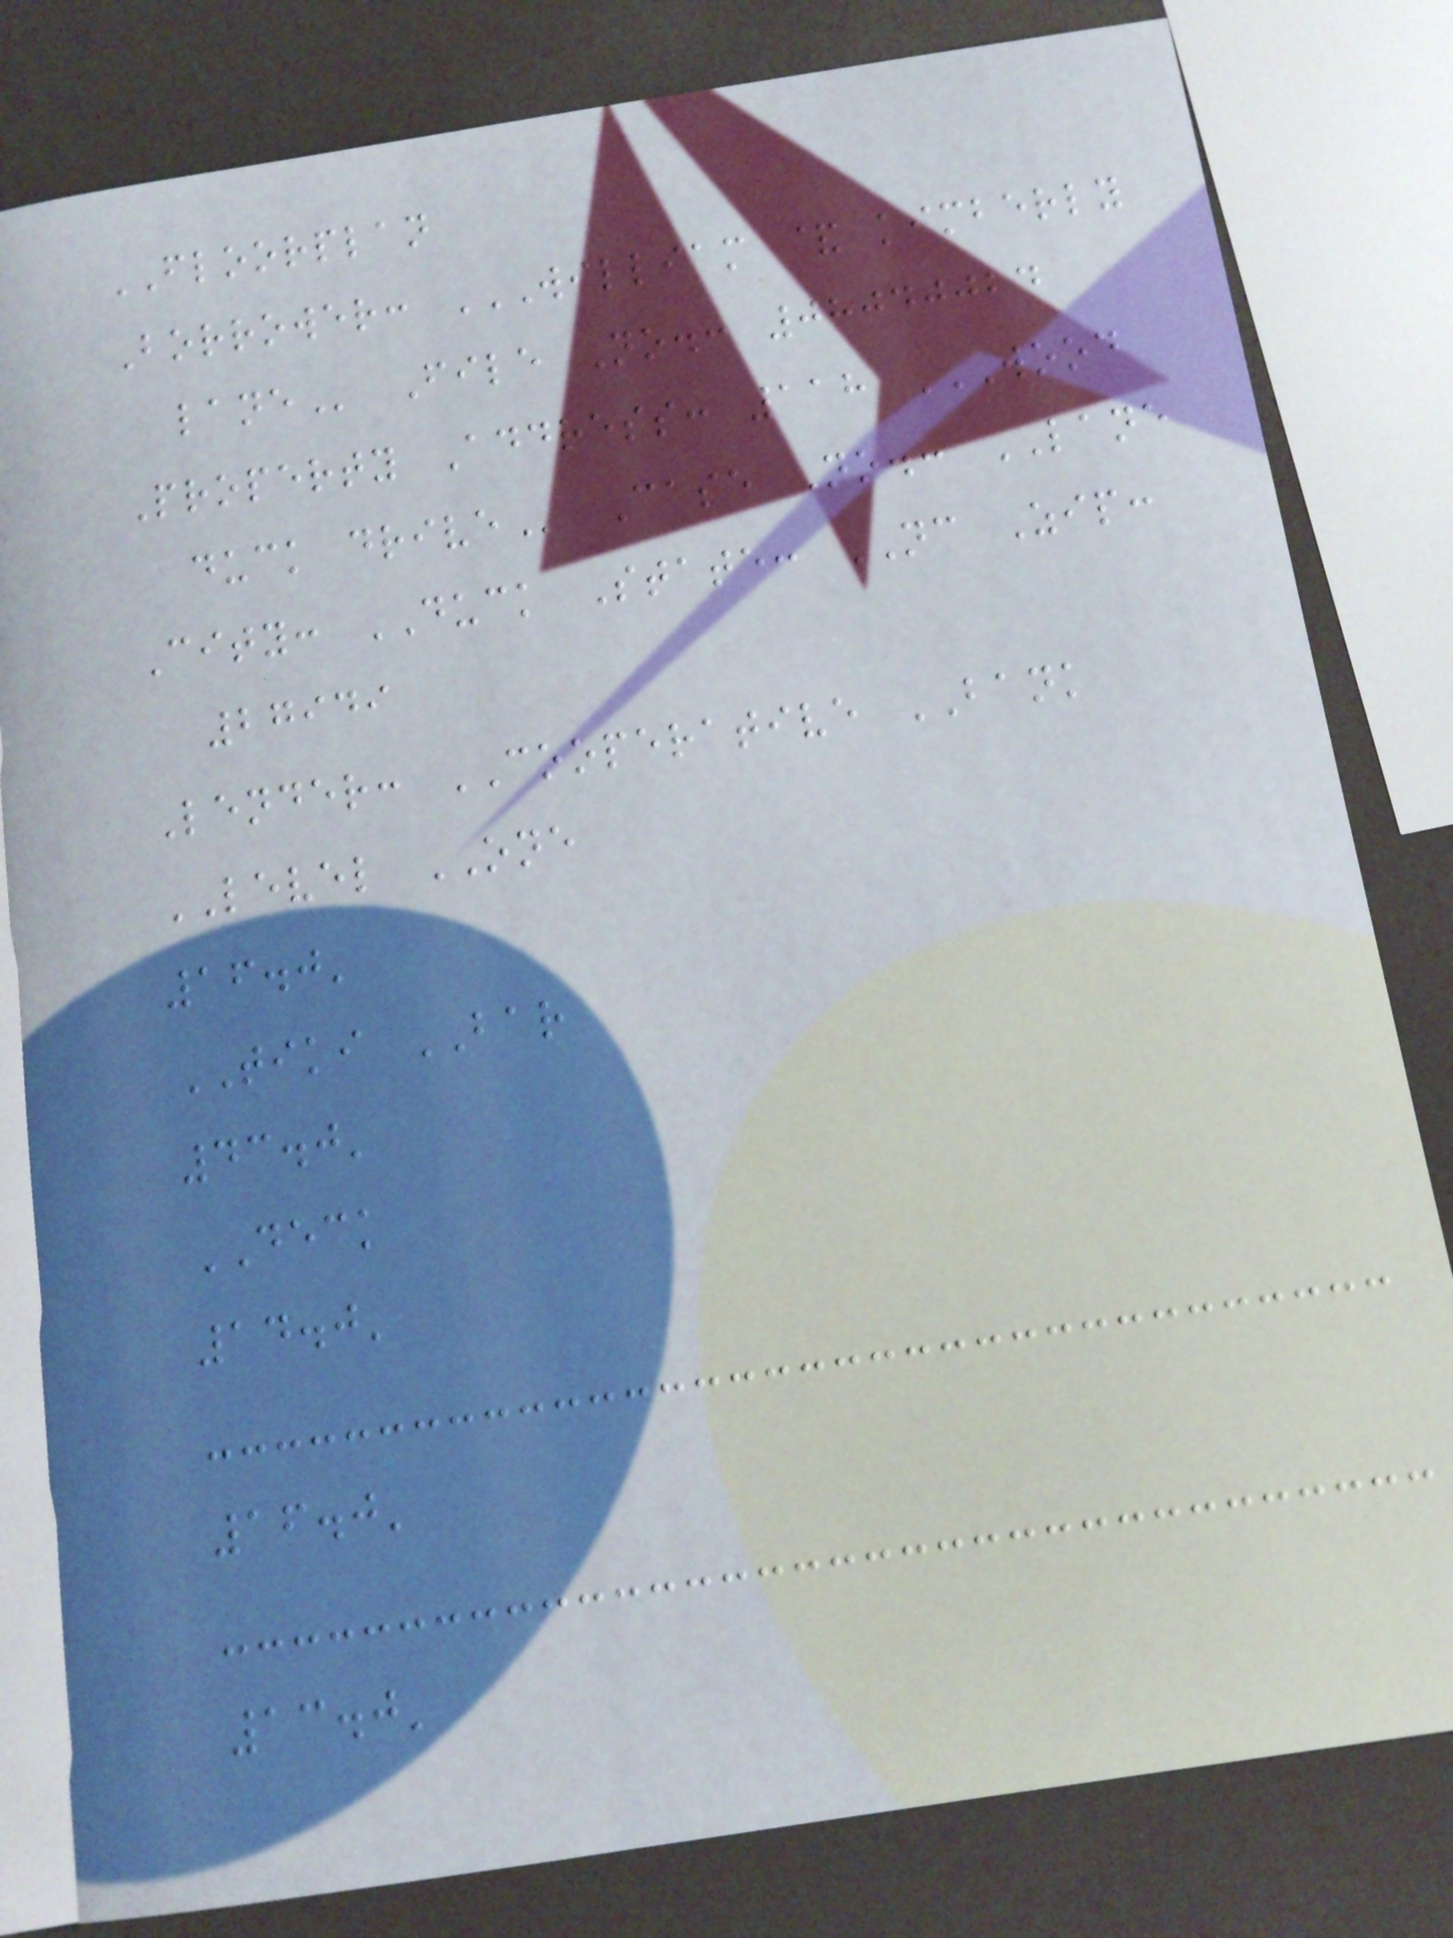FLOORPLAN
Borrower: WILLIAM & KIMBERLY
LANE File No.: 08040024
Property Address: 118 WOOD
DUCK DRIVE Case No.: LANE
City: DUCK State: NC Zip:
27949
Lender: COOPERATIVE BANK
LEVEL ONE
16.0'
TIKI BAR
43.0'
DECK
14.0'
16.0'
13.0'
